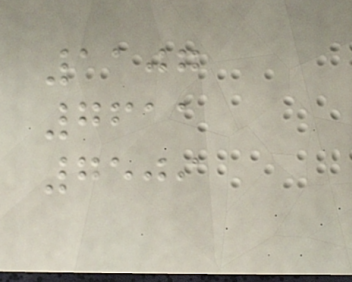1107
7611
7509
